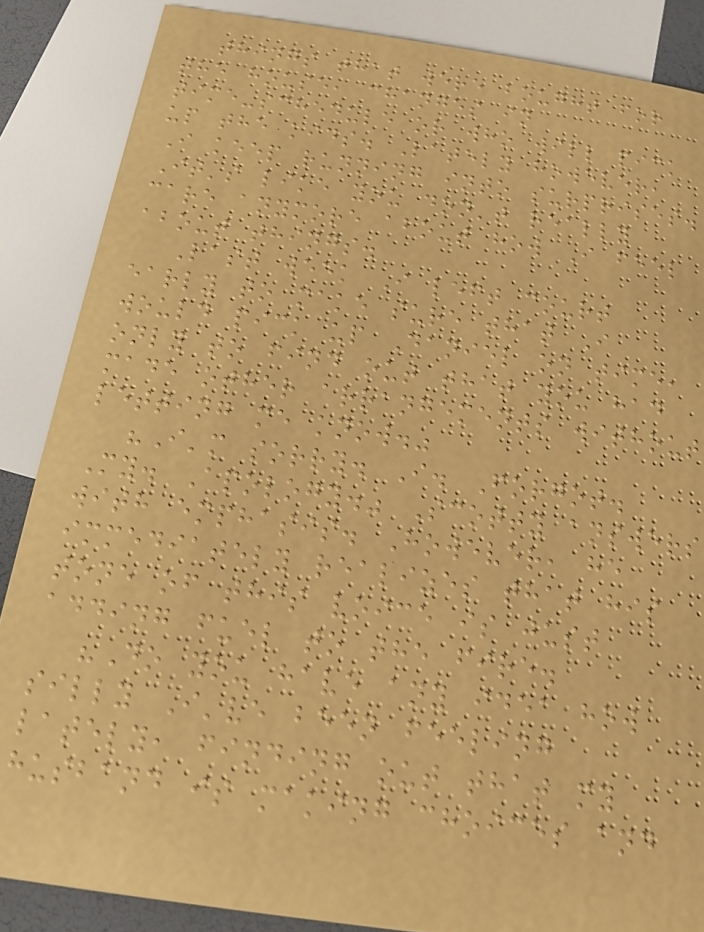things that were bought for
the house, changes in
time-schedule or who will pick
up the kids. Lately however,
I keep running into surprises.
It's like you don't really
care anymore about how I feel
about things.
Last week I left court
early to make sure that I
would pick up Daniel on time,
only to find out that you had
made other arrangements without
letting me know."
"I'm sorry. I. Forgot.
My. Apology." Scotty answers
with emphasis. However, he
immediately realizes that his
tone of this voice is just
adding fuel to the fire.
"Do you have any idea how
silly I've been feeling
lately, finding out that my
husband is making choices and
